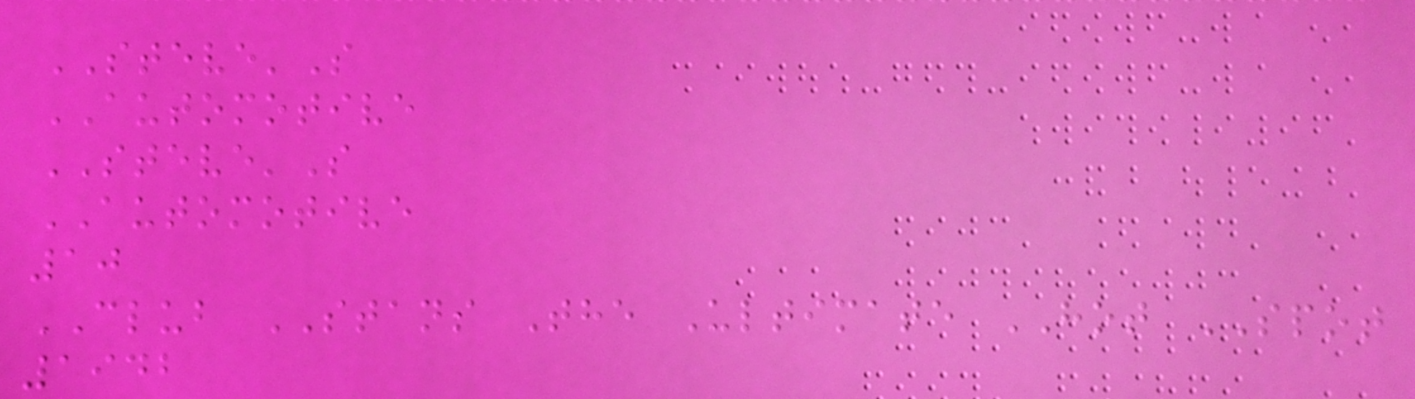STEVE'S
AUTOMOTIVE
STEVE'S
AUTOMOTIVE
10
CLUB STANS The Ultimate HOT SPOT
1942
